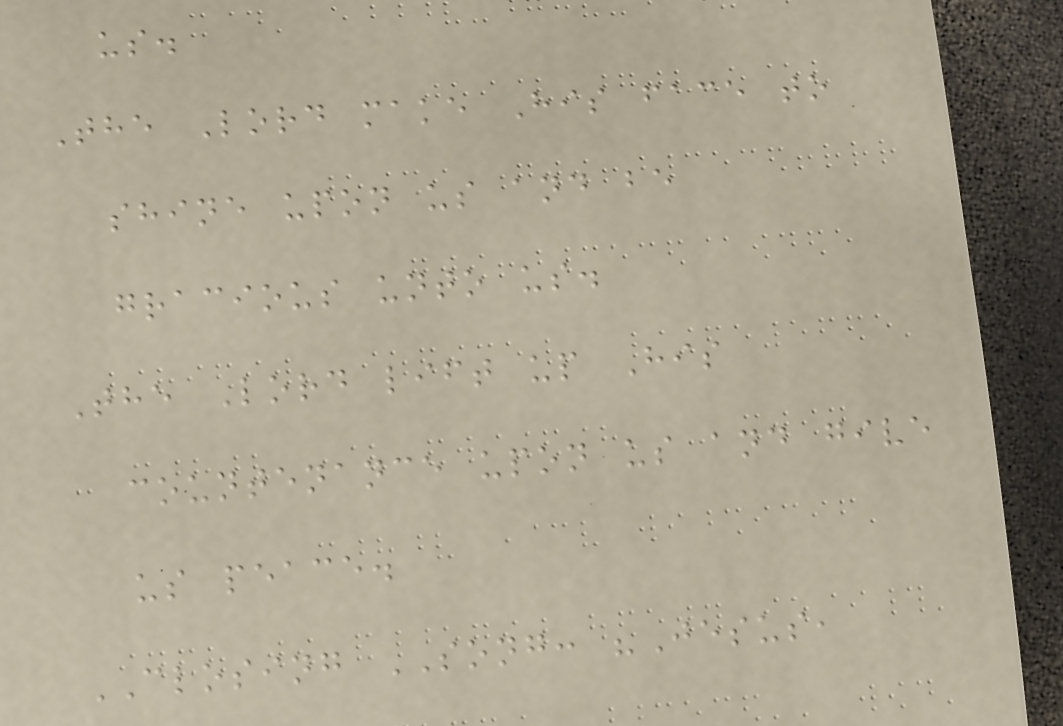us.
The Lord make His face to
shine upon us and be
gracious unto us.
The Lord lift up His
countenance upon us and give
us peace.
CLOSING SONG: "Jesus,
